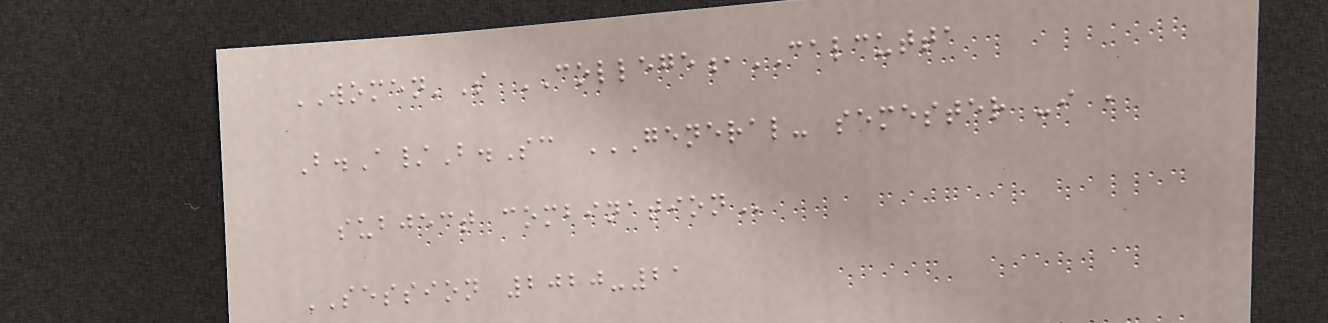WOMEN'S COLLEGE,CALCUTTA
B.A/B.Sc GENERAL- SEMESTER -I ,
SUBJECT COMBINATION
SESSION 2020-21
